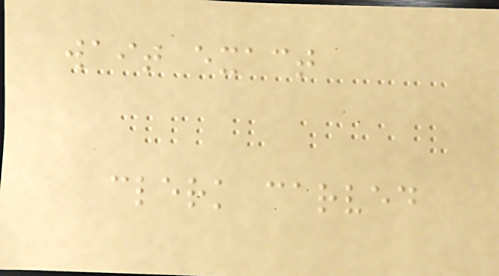wait exact
clerk carved
